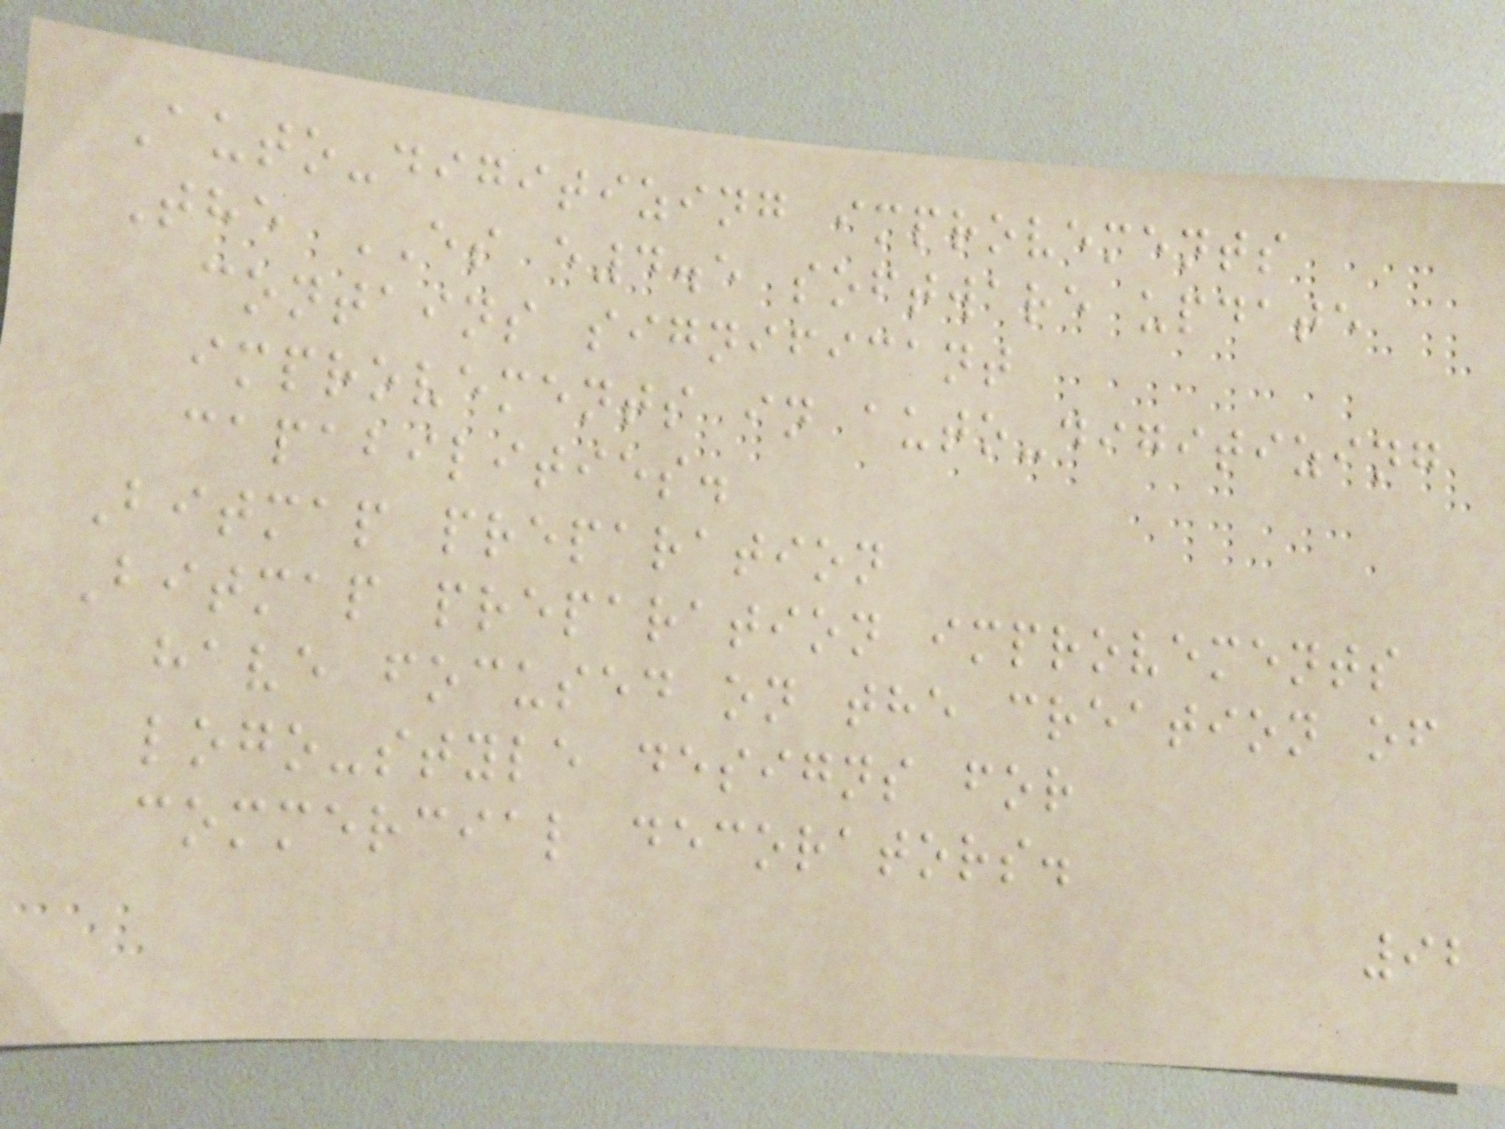Auto-digitizing improvements
The ES e4.5 software update
contains significant
improvements in auto-digitizing
capabilities.
Bitmap preparation
Bitmap preparation improvements
have focused on the creation of
logo-style designs for
commercial decorators.
92
